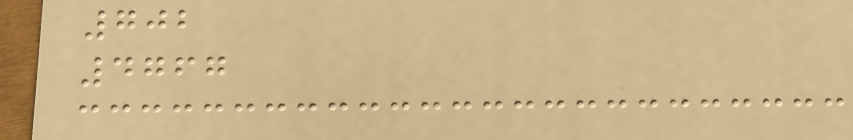702
4767
